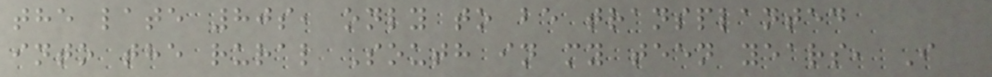the late 80s, only to be transplanted
into the rural South in my teen years, I
